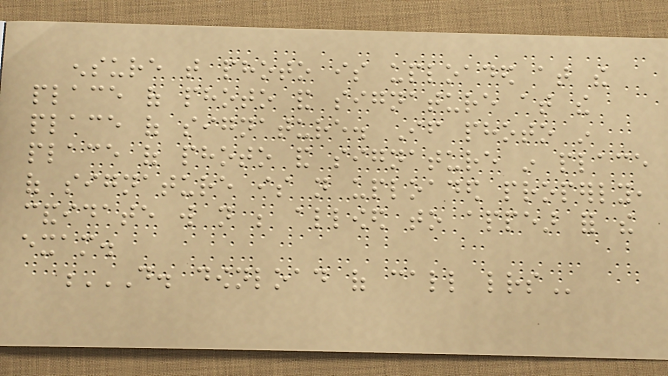ensure that photo is uploaded at the
place of photo and signature at the
place of signature. If photo in
place of photo and signature in place
of signature is not uploaded properly,
candidate will not be allowed to appear for the
exam.
D. DOWNLOAD OF CALL LETTERS
